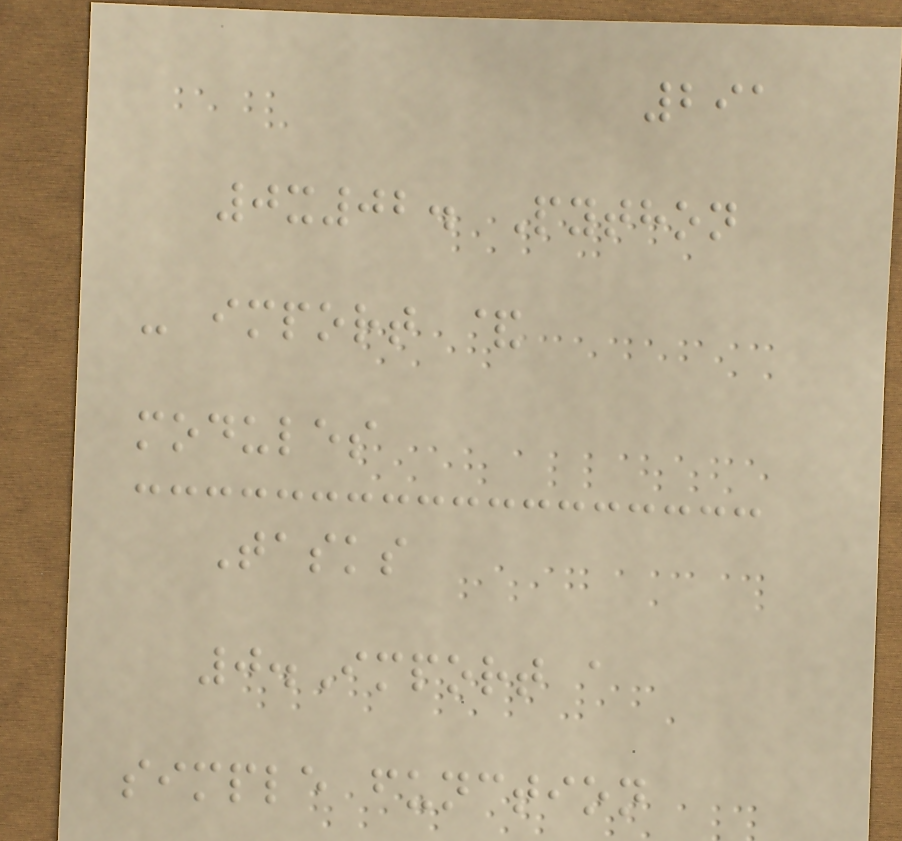291
0x02. Python
- import &
modules
Tasks
0.Import a
simple function
